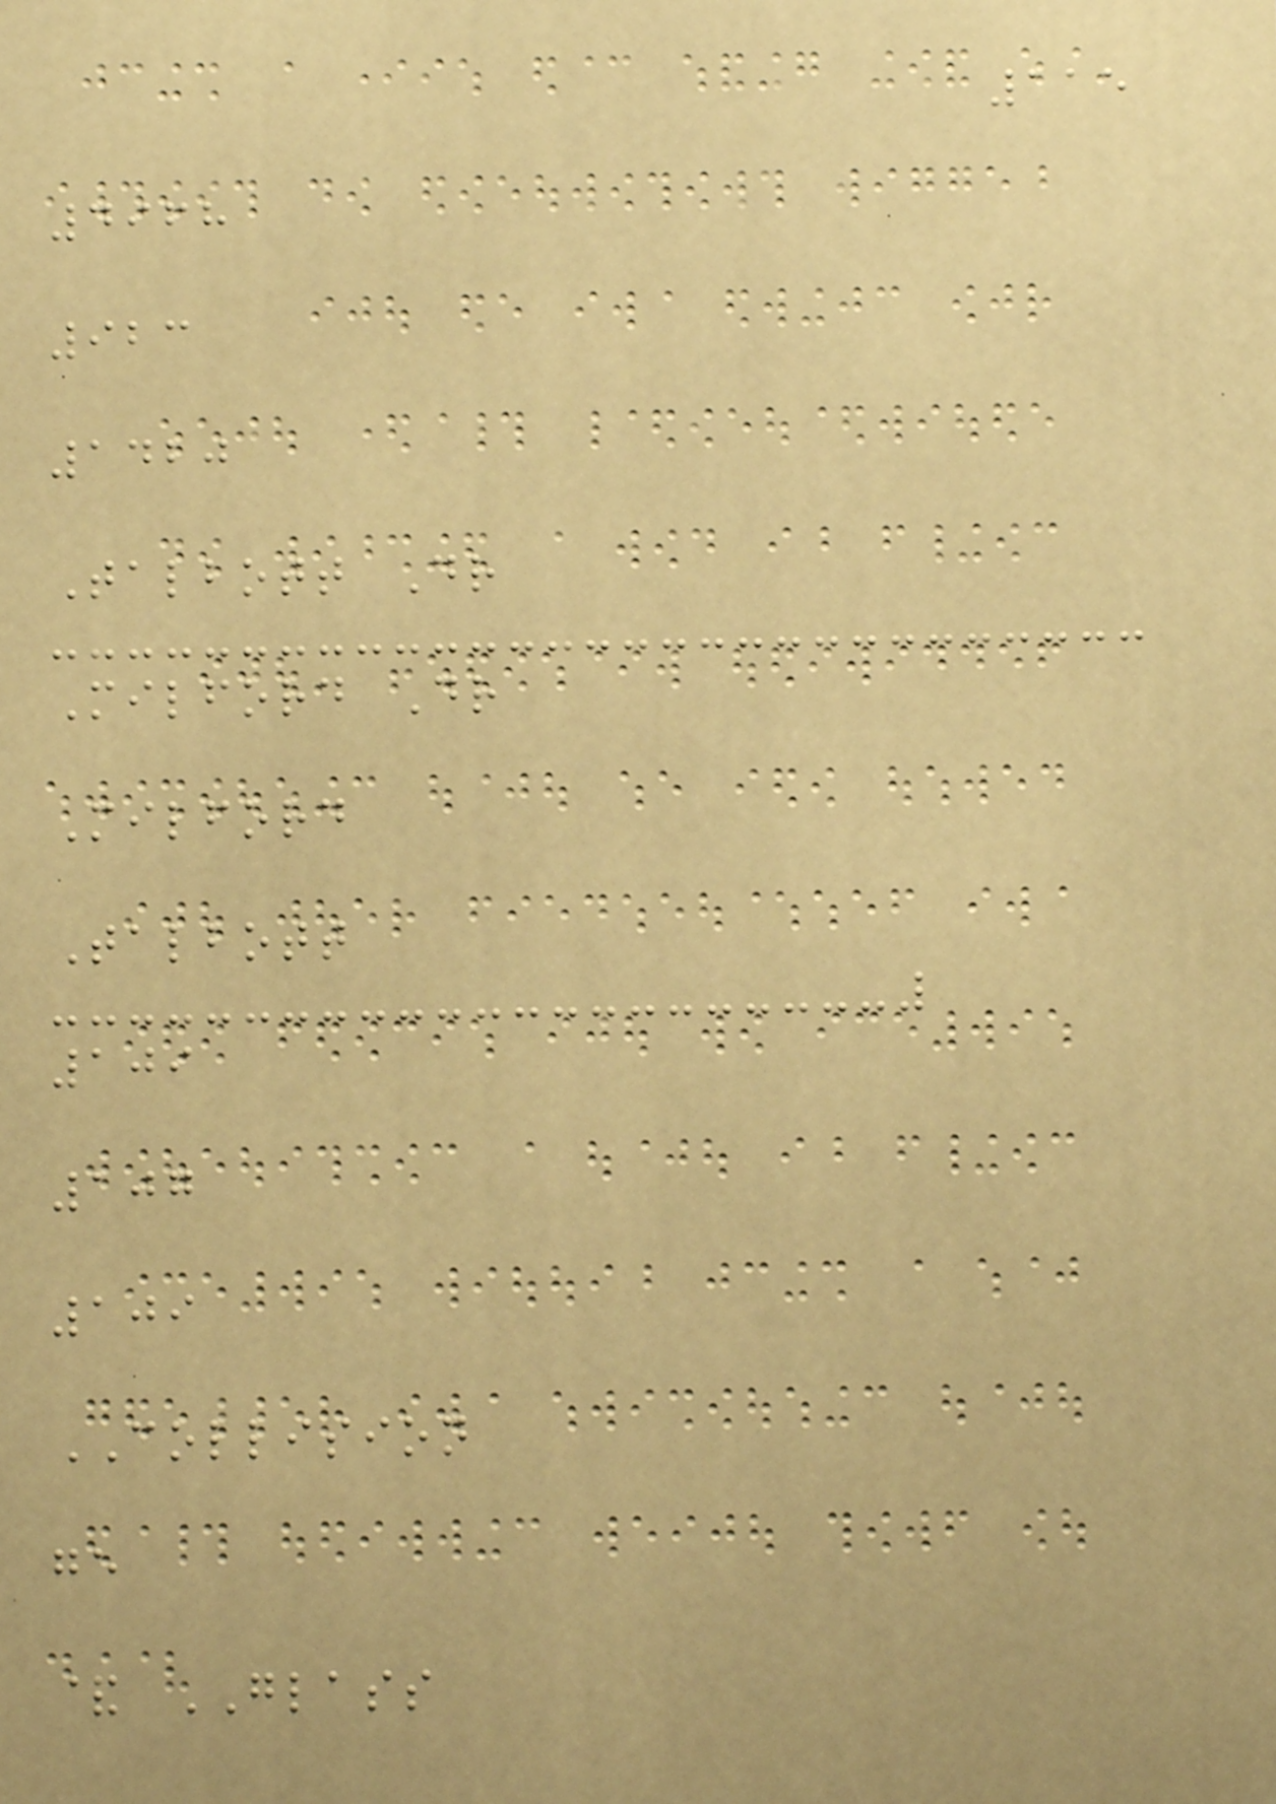115
4968
923
1420
Talbott Dr
Milford Dr
Milford
Talbott
109
107
109
COLLISION
ge
& GLASS
